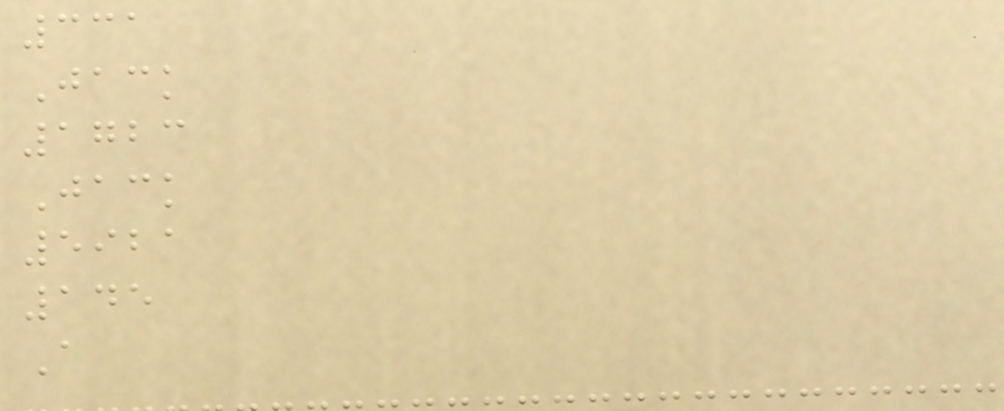331
Jack
1723
Jack
5921
145
A
